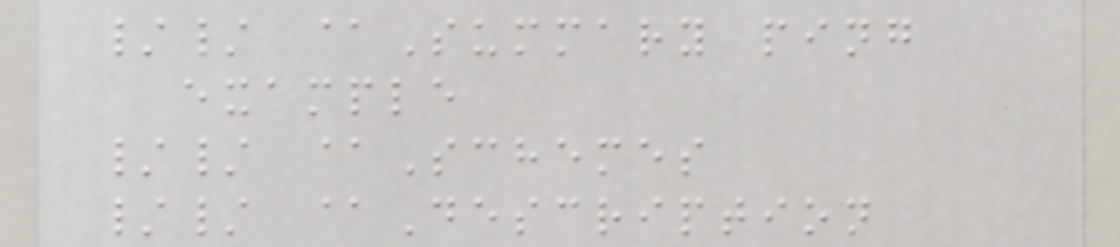// @Summary ping
example
// @Schemes
// @Description
